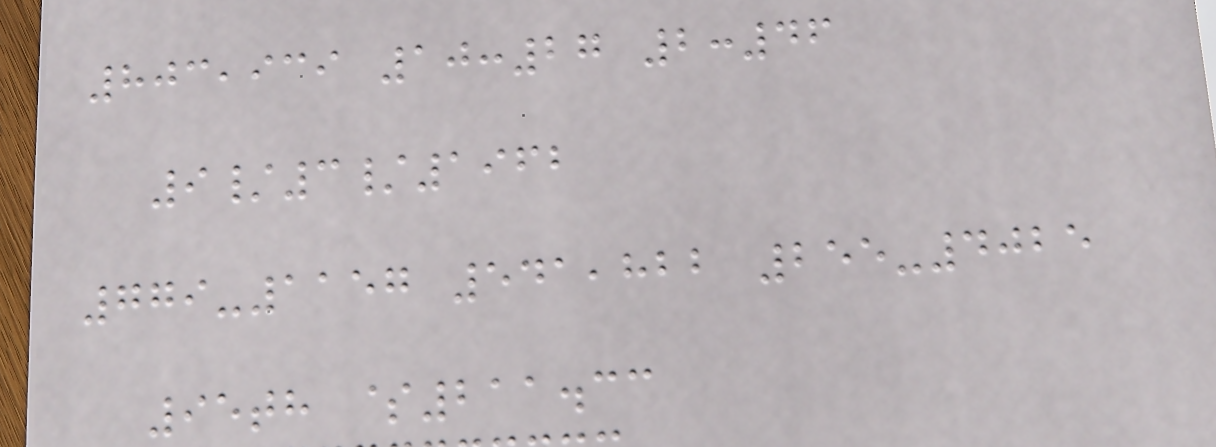803,939 10:27 2:46
9/3/1962
779-1157 541,822 255-4025
95th $211.33
